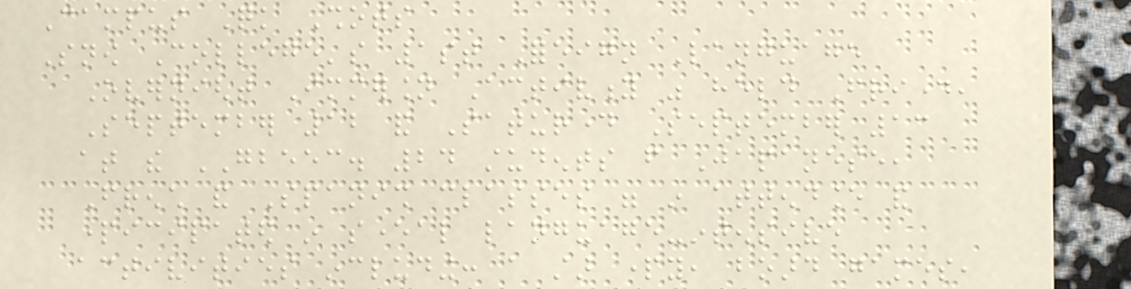Campus Quick Shots
Snow College's 1st Foreign Language
Overnight Immersion Activity was held Friday,
September 12 and Saturday September 13
at the GBEEC. 24 students from Japanese,
French and Spanish classes were in attendance and
participated in several language-intensive
activities including: a star party, board games,
